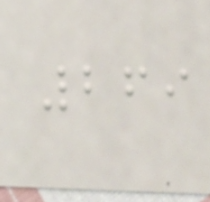269
